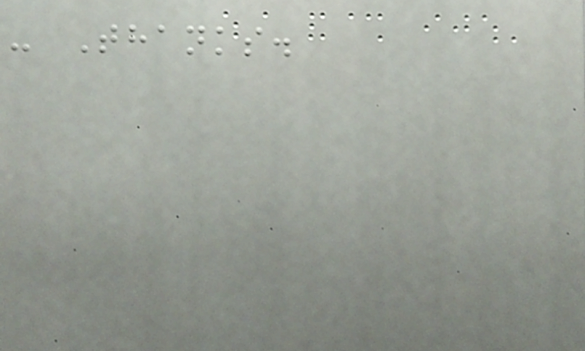- Thanks.
